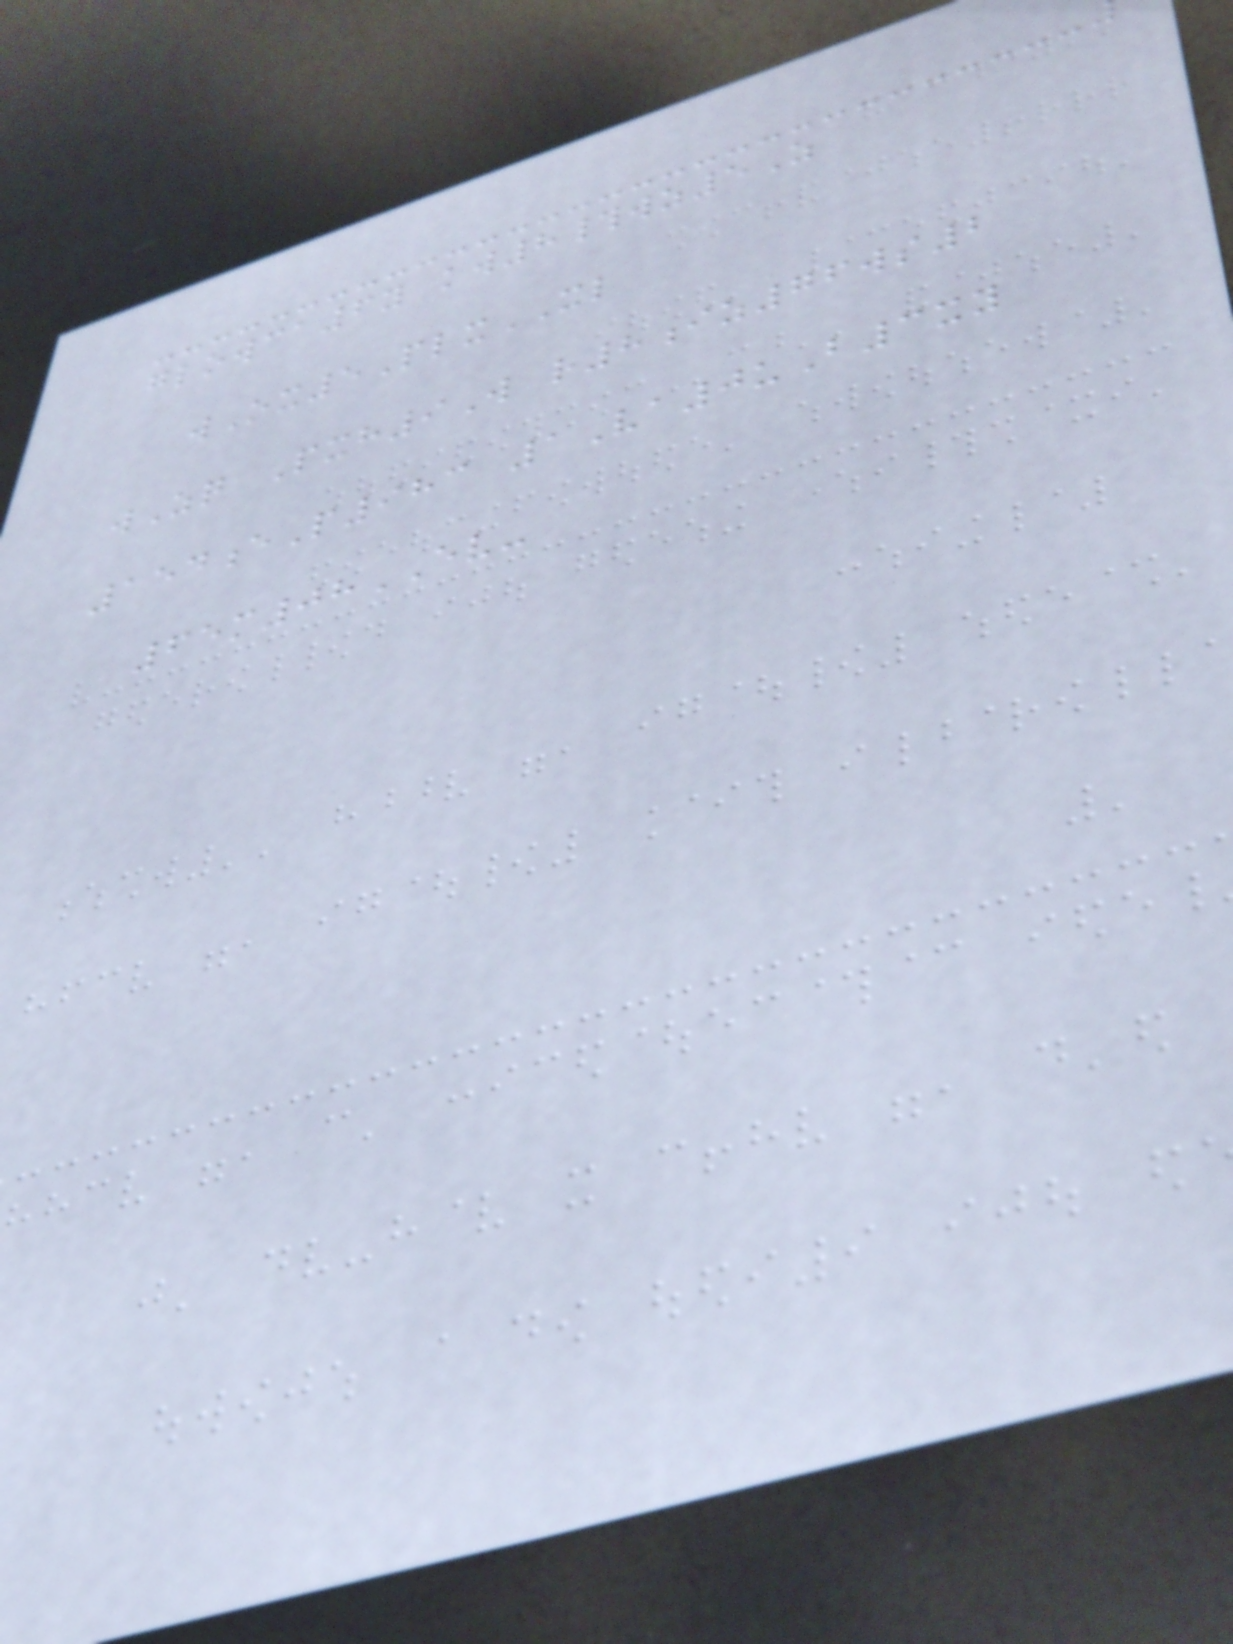glowca6y kw8#wz5Z
wOx5PlxXL
wZq Pxh9W r8iz76ws2
154eP983 1Va0uB3xy
65m08EV-
